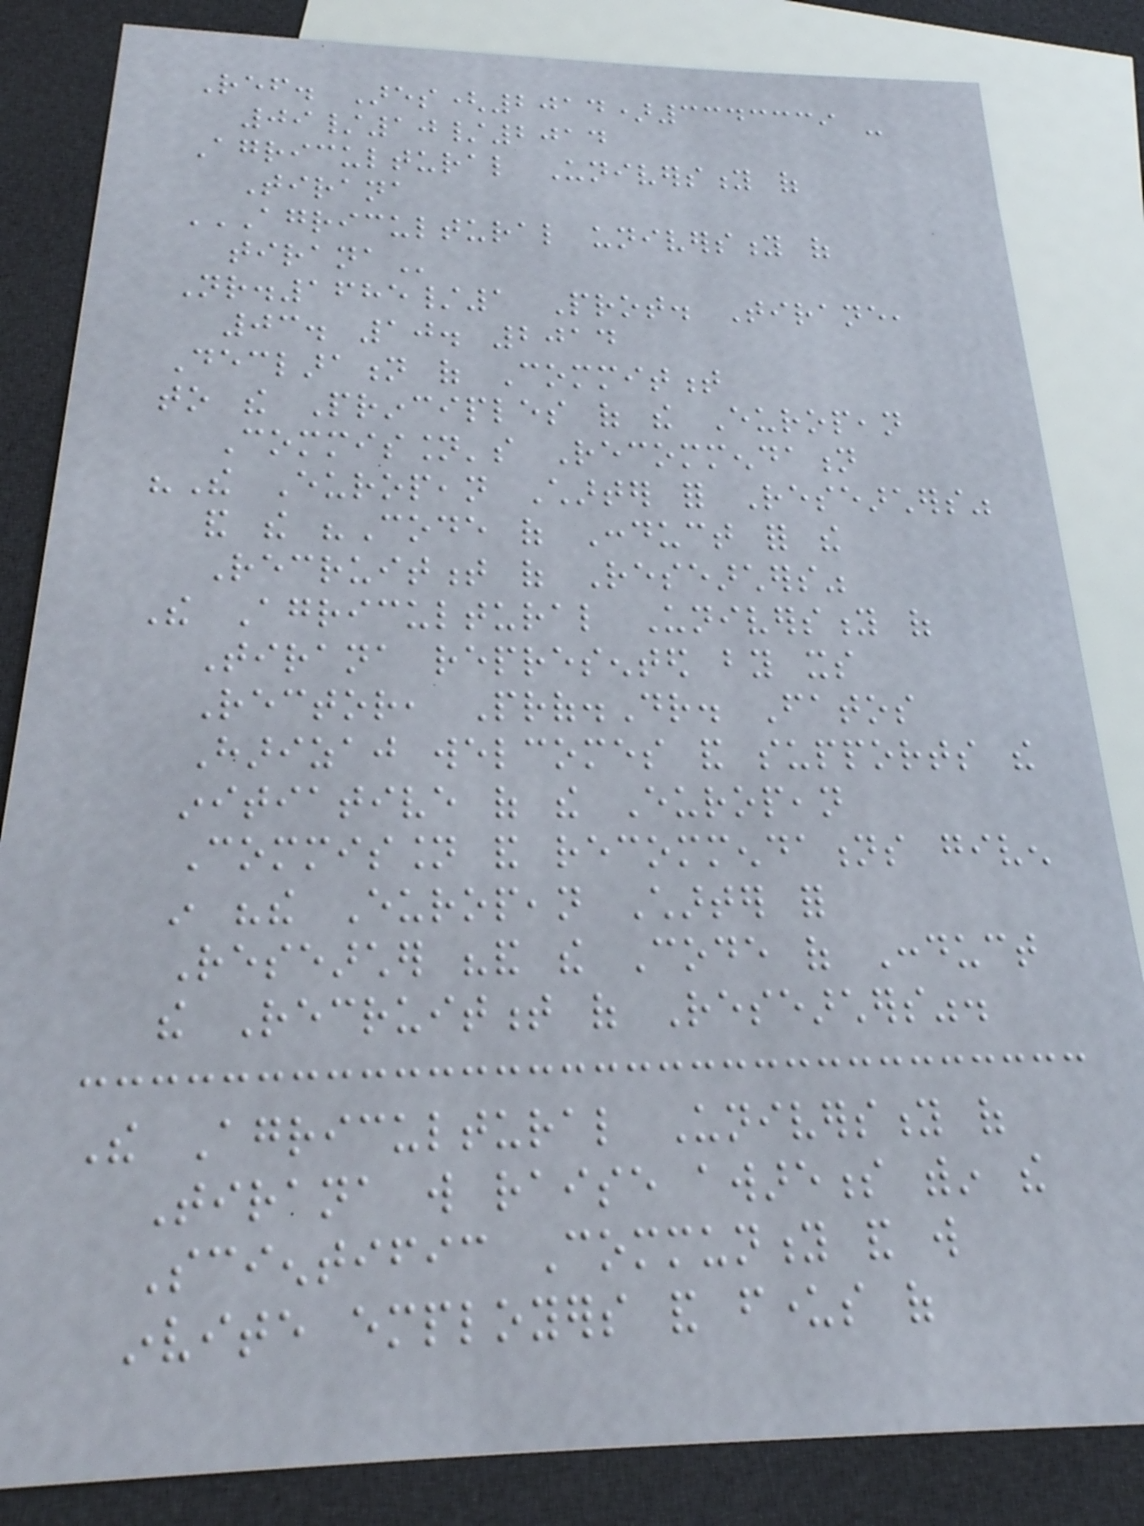Ref. Ares(2014)3343339 -
09/10/2014
Agricultural University of
Tirana
AGRICULTURAL UNIVERSITY OF
TIRANA
Nr.1685/1 Prot. Tirane,
03. 10. 2014
Declaration of Commitment
to the Principles of the European
Commission's Recommendation
"The European Charter for Researchers"
and the "Code of Conduct for the
Recruitment of Researchers"
The Agricultural University of
Tirana represented by its
Rector, Prof.Dr. Fatos
Harizaj welcomes and supports the
initiative of the European
Commission and recommendations given
in "the European Charter for
Researcher "and the Code of Conduct
the Recruitment of Researchers".
The Agricultural University of
Tirana will raise awareness within the
Scientific Community and will
invite employers and funders of
